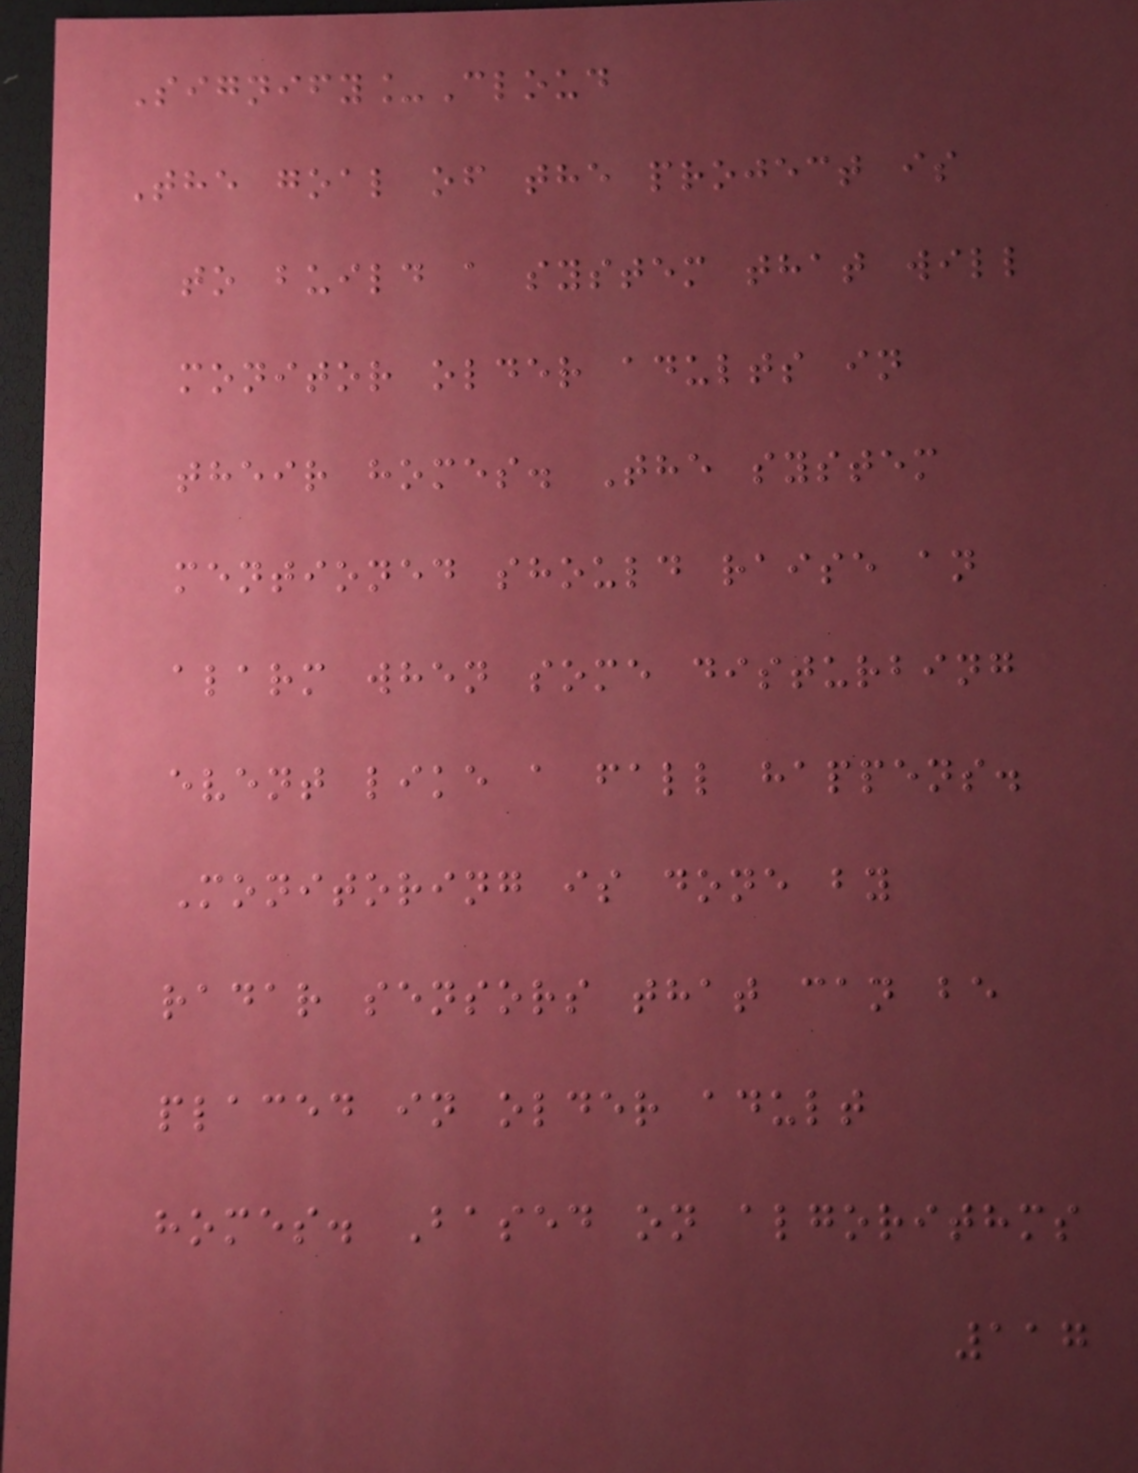Signify_Cloud
The goal of the project is
to build a system that will
monitor older adults in
their homes. The system
mentioned should raise an
alarm when some disturbing
event like a fall happens.
Monitoring is done by
radar sensors that can be
placed in older adult
homes. Based on algorithms
117
